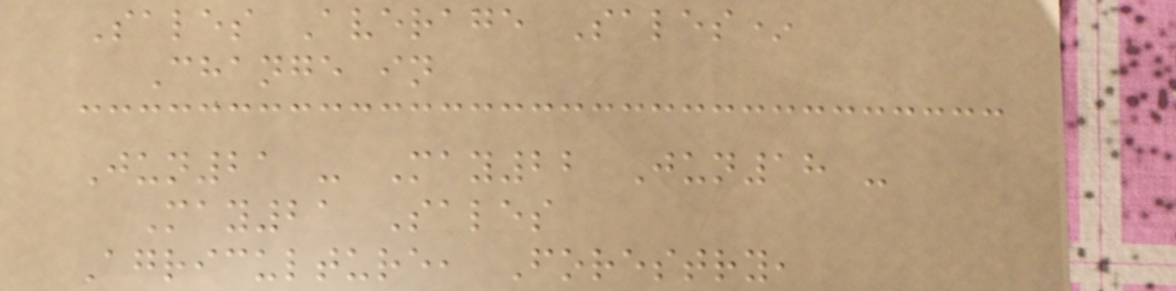Sales Average Sales*
Change in
Jun21 - May22 Jun18 -
May21 Sales
Agriculture, Forestry,
